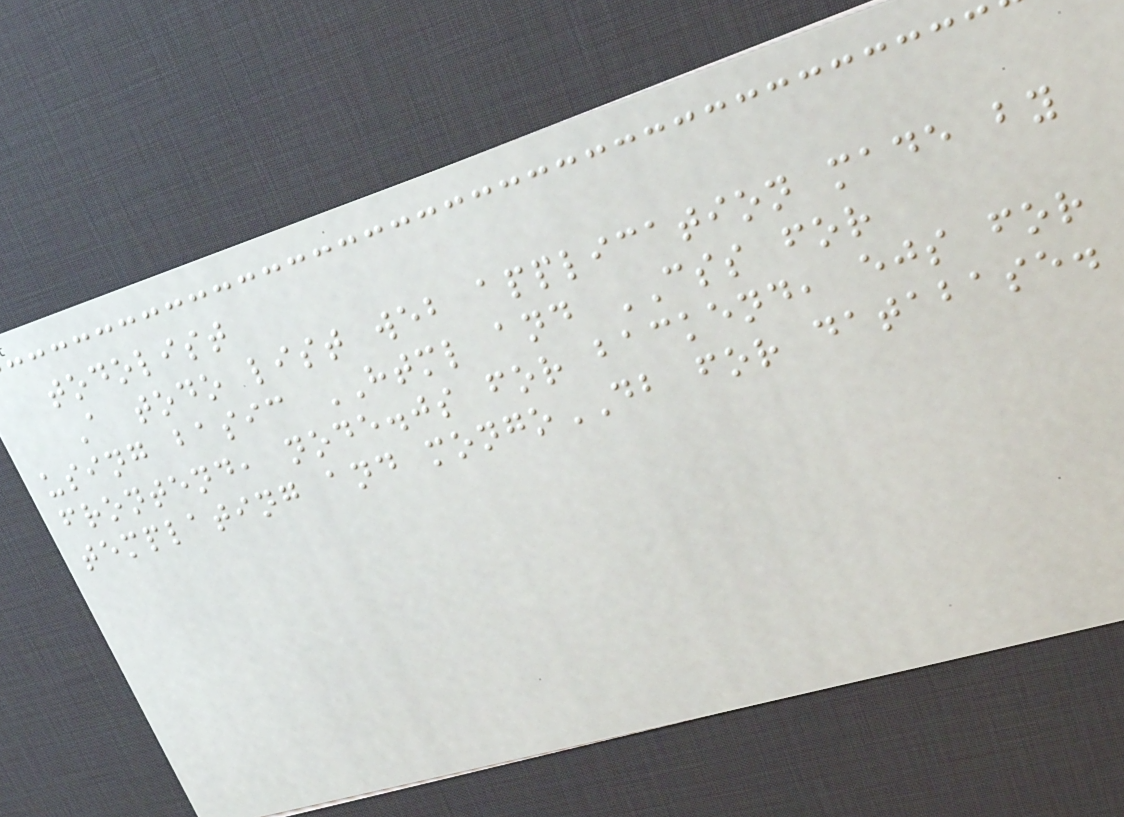todolist
A todo list web application made by
using basic HTML and CSS for
frontend, node.js for backend, ejs for
templating and mongoDB for database.
